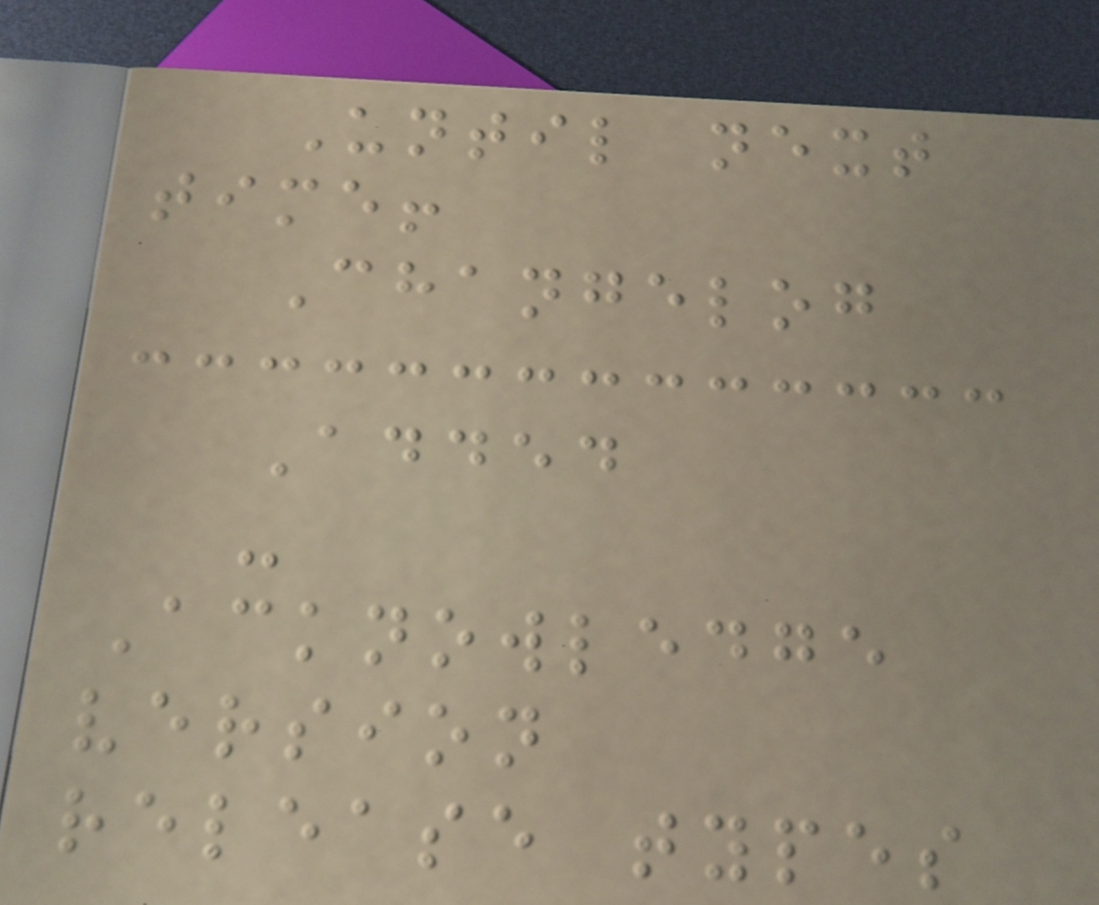Until next
time!
Changelog
Added
-
Acknowledge
version
release types
